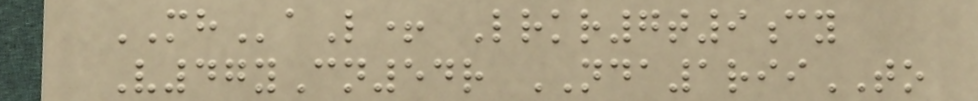MHaL+ Lrkr7t9cy
V47yCn54r NDA1riiTO
